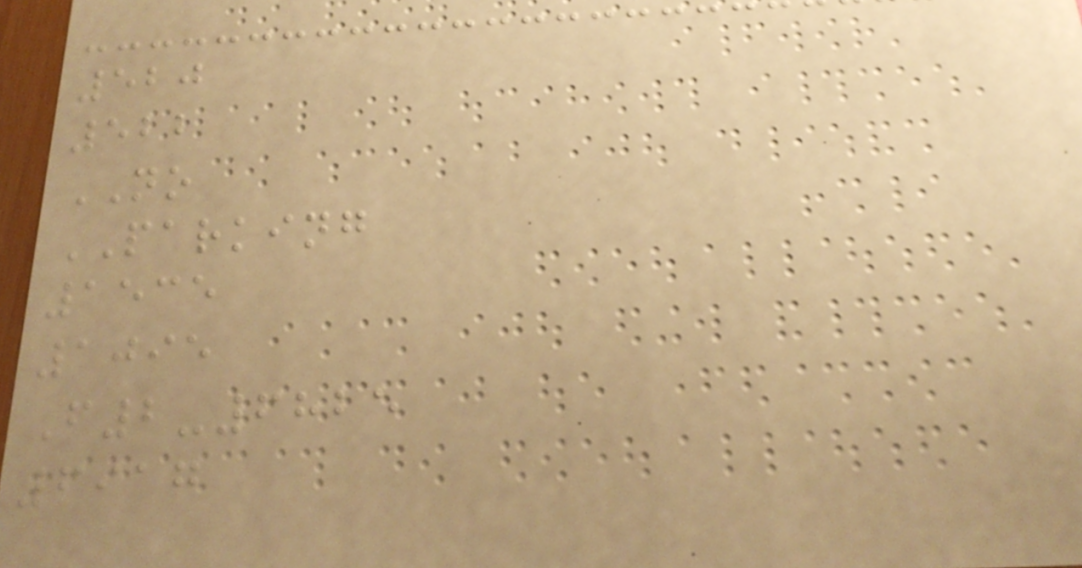520
522
NO
PARKING
1535
1095
F2-6825
6917
